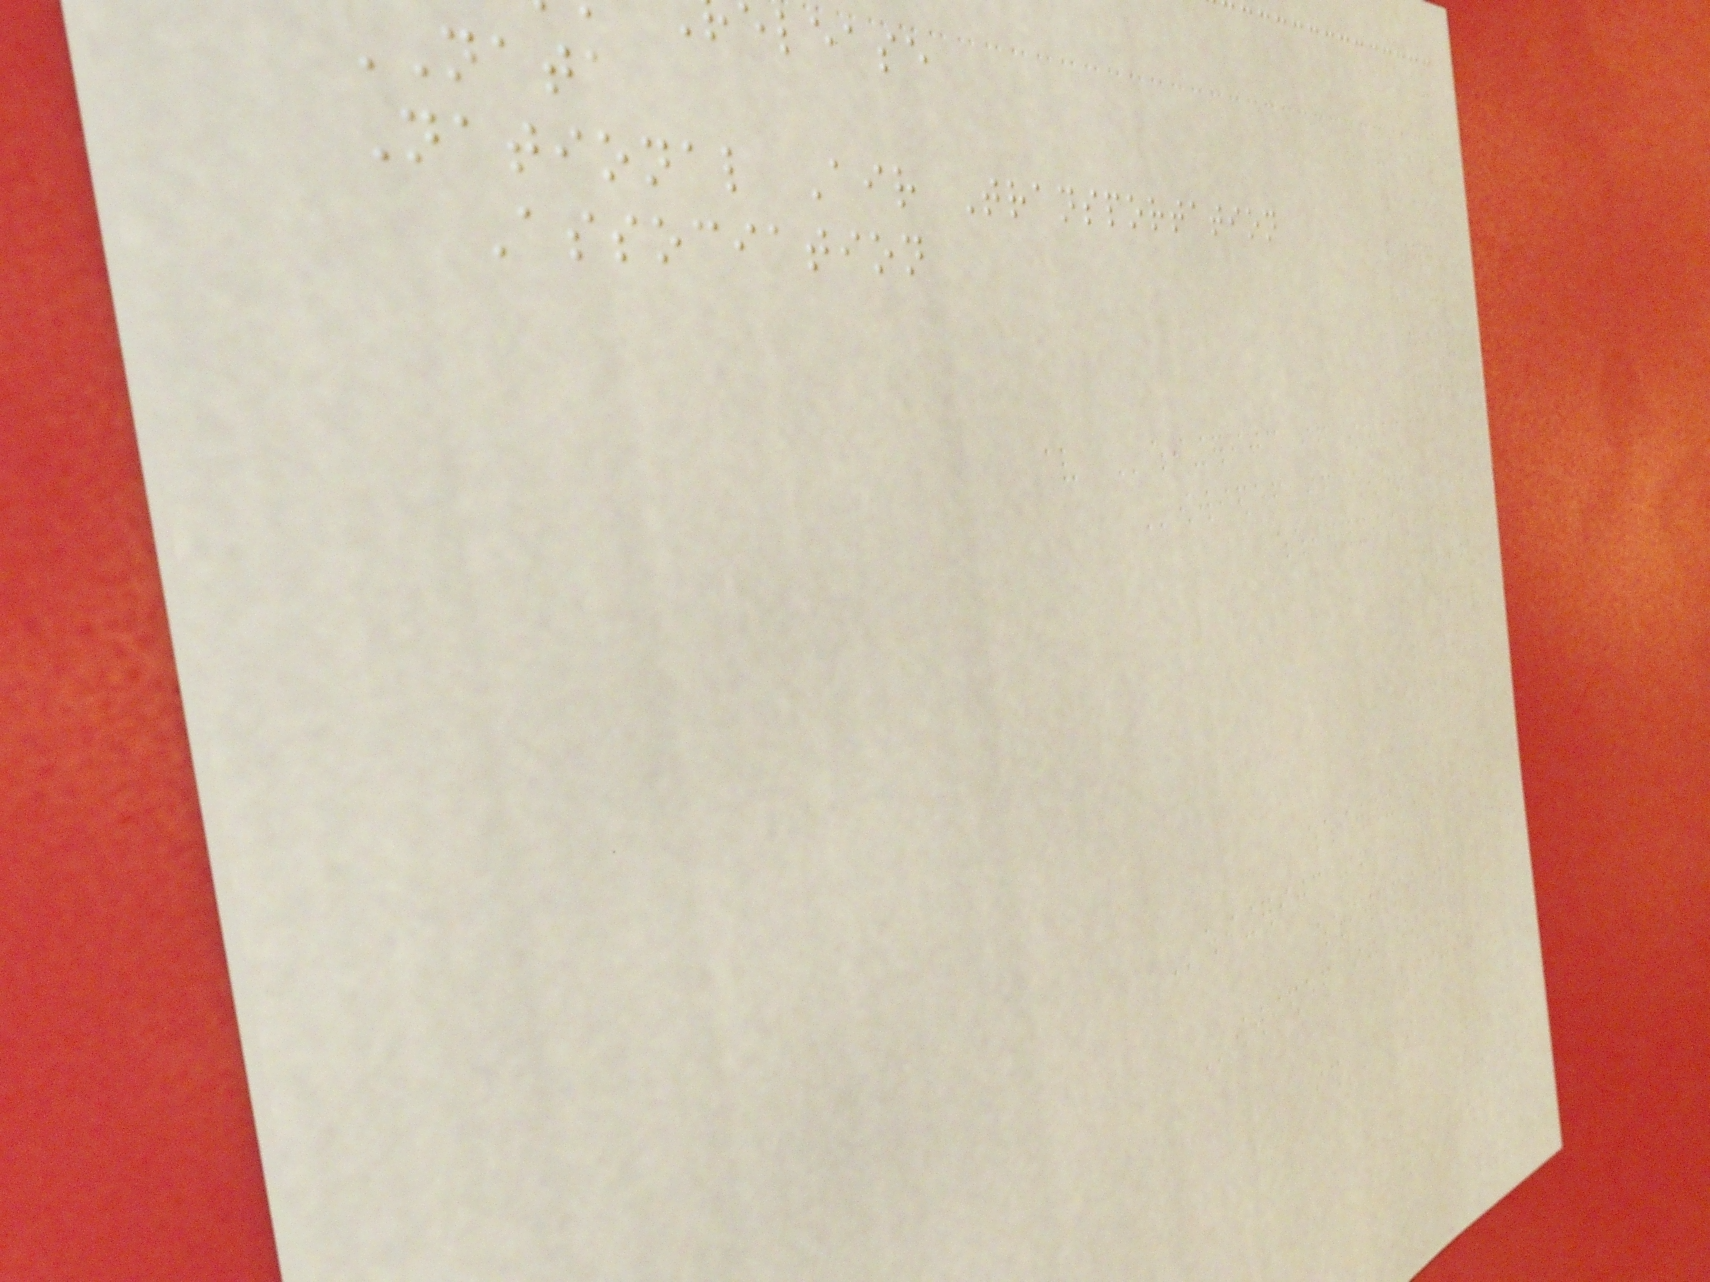elease
NATA
National Air Transportation
Association
